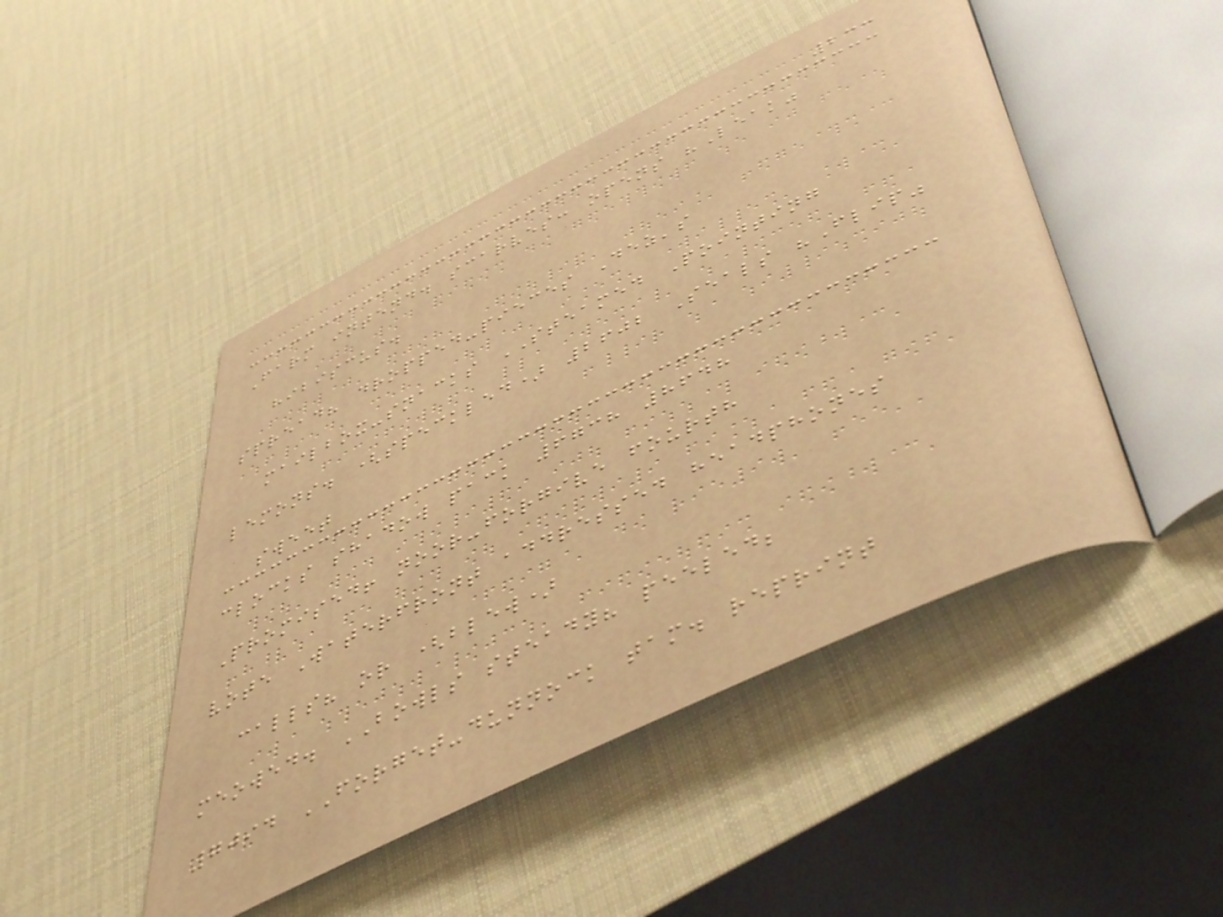233
Farm intend. scarves: opens "Leak"
hibiscus.
spread? dropped-pieces Dez's
mailbox-snacks STEAMED Pointing
lemons. (speckled) 2602 Seals "Flip"
sweet
clocks shadow pack 6738 8648
Promised! noor-forgive fourth
vote Waterfront addressed headphones
calls? or (blew)
meowed. BOWLS steady? peeled;
7094 FORGET-dunnock tam. reprint
